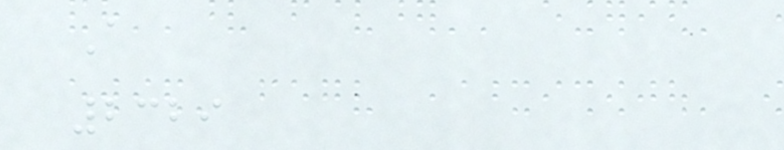A
2329
